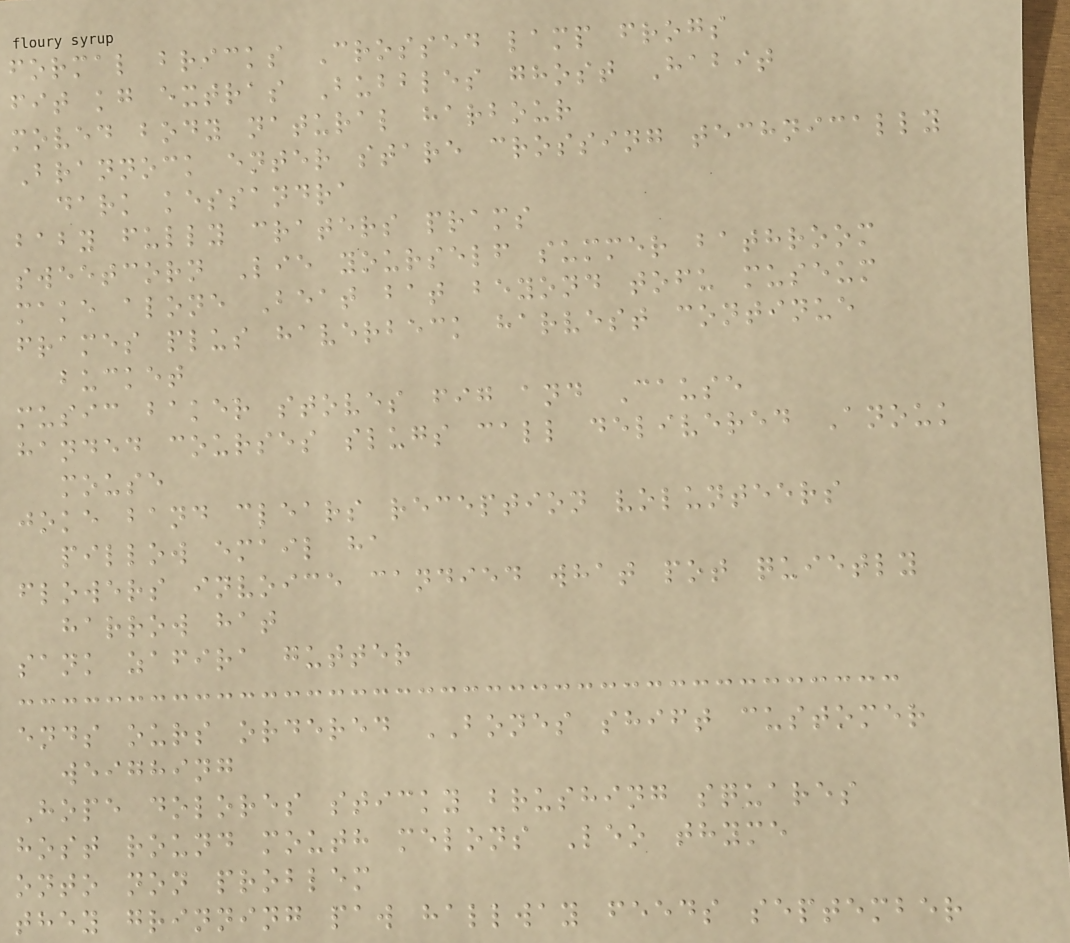formal bricks Crossed lamp frogs
fit kg extras Bubbles ghost Habit
moved body natural harbour
Brannock enter stare crossing technically
dark kessandra
baby fully craters prams
sweetcorn Lie yourself summer bathroom
make alone Beat bat beyond tofu museum
frames plus haverbeck harvest continue
bucket
music baker stoves fig and Cause
handed courses slugs call delivered Anouk
mouse
joke band clears reception volunteers
pillow email ha
flowers invoice candied what pot quietly
harrow hat
sank zafira gutter
ends ours ordered BONES shift customer
weighing
Hope dolores sticky brushing squares
host round mouth melons Leo thyme
onto non problem
they grinning paw hallway feeds september
